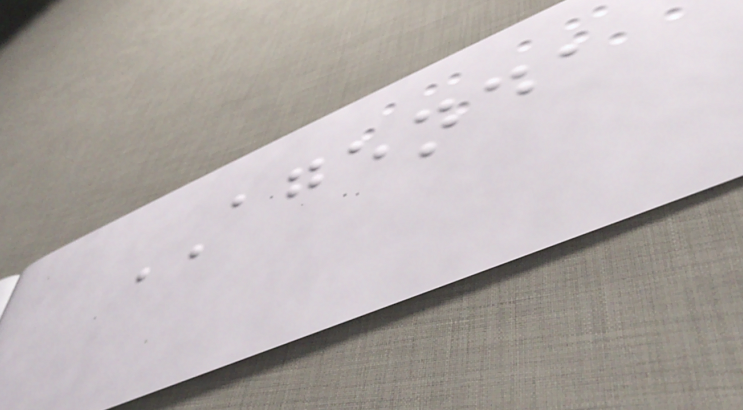AGENDA
